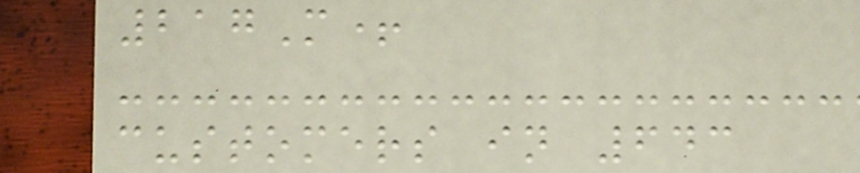217M+
customers in 643
